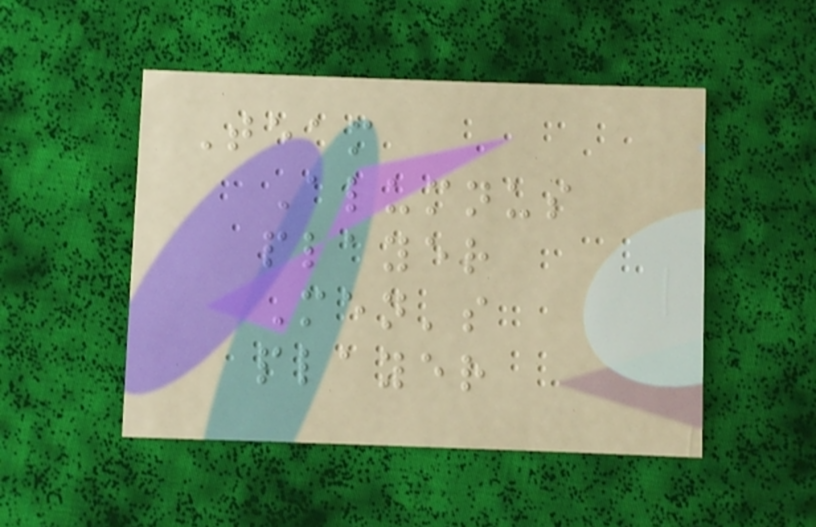Team
Alumnus
player
Men's
player
